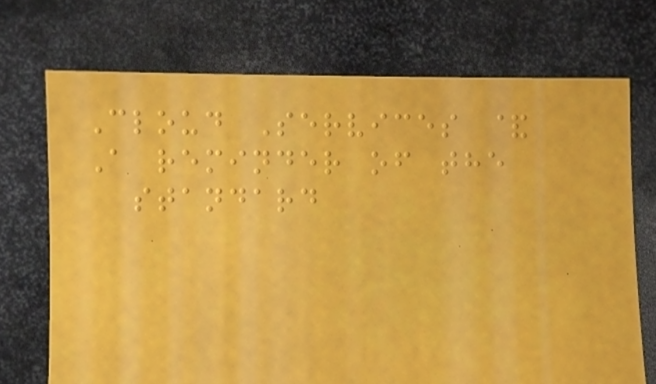Cloud Services &
A reminder of the
standard
